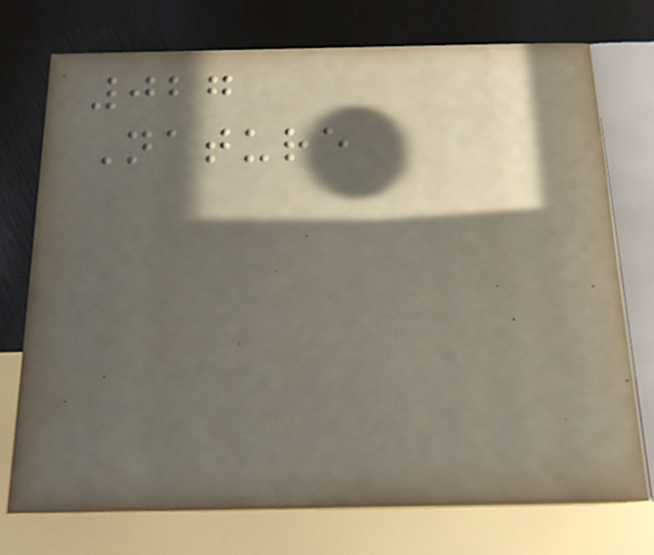027
Nature
